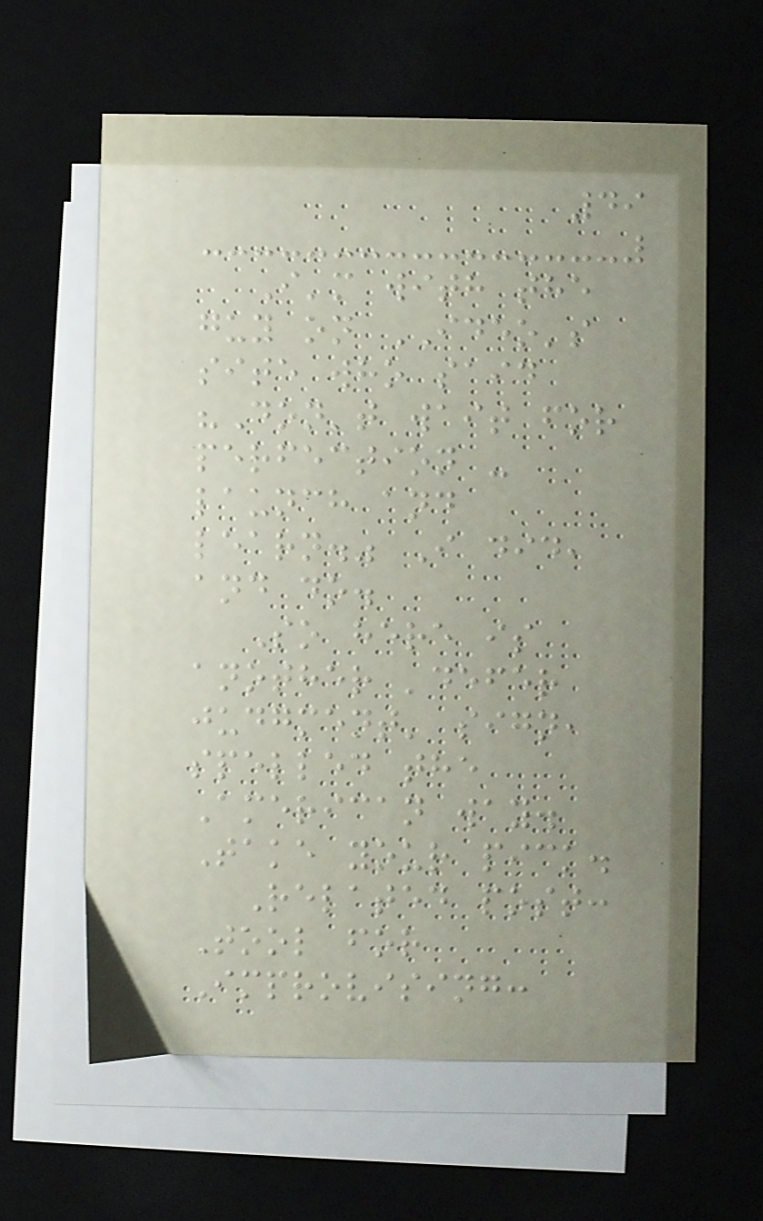49
I'm with the
guy on IDEO's
site who said
"Don't wait for
perfection -
launch and
learn." I did,
and do.
So here is
another 'defer
judgment' sign,
spelled the
American way.
Take your pick.
Related post:
Tool for
Improvising:
